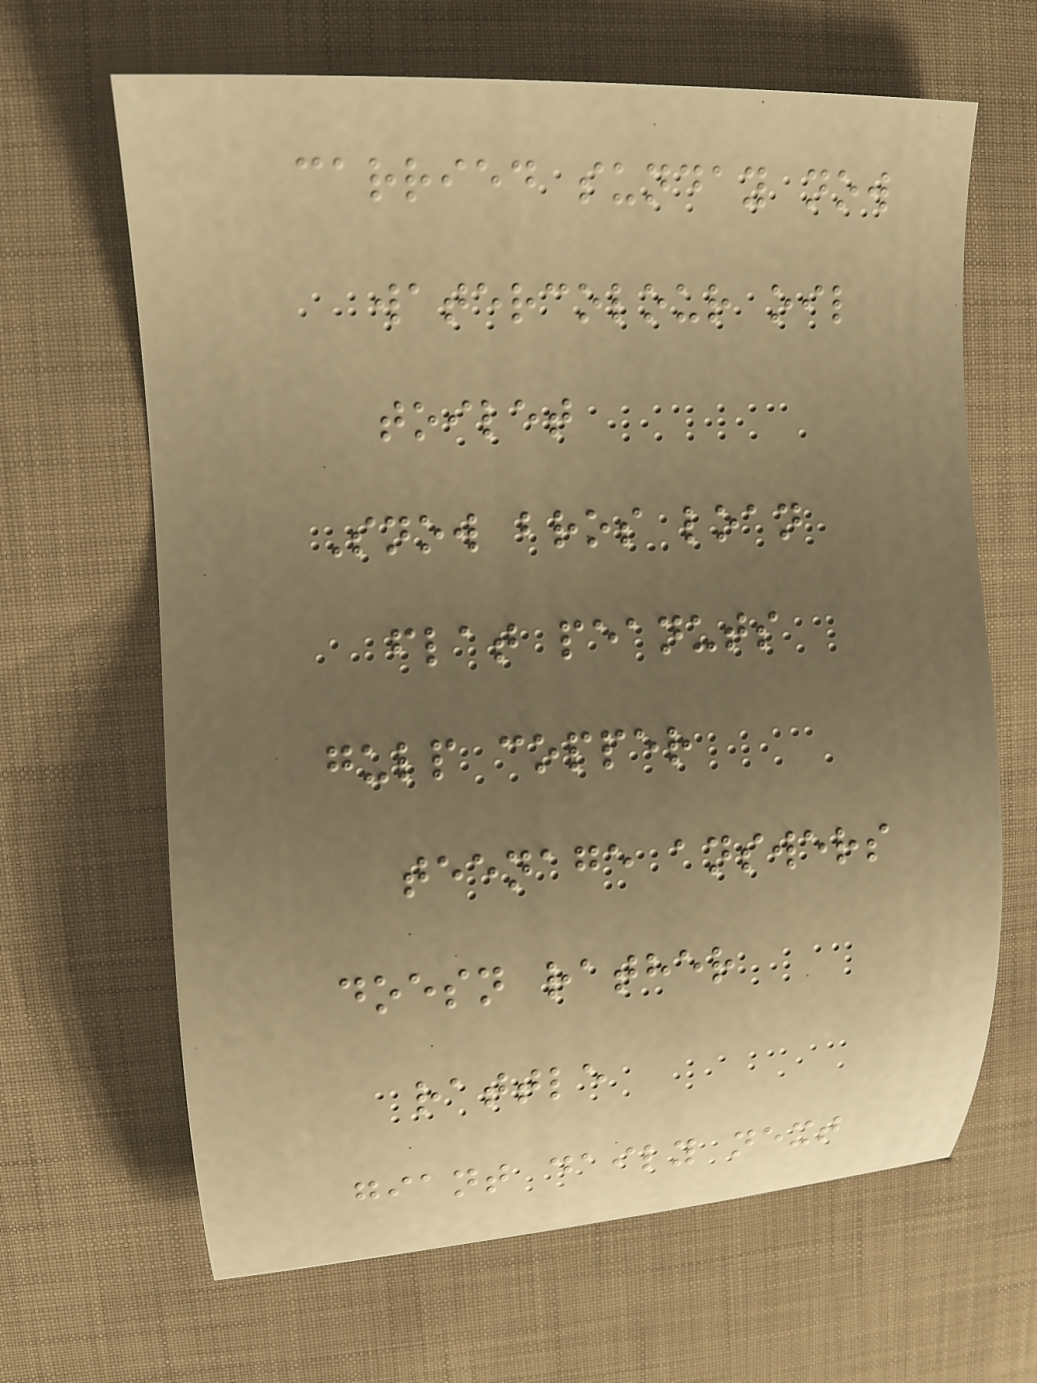carried sunday now
watercolour oil
toilet
Snow bros loan
flat peanuts
gulp copper
teenage answers
doesn rather
rattle
giant daily next
